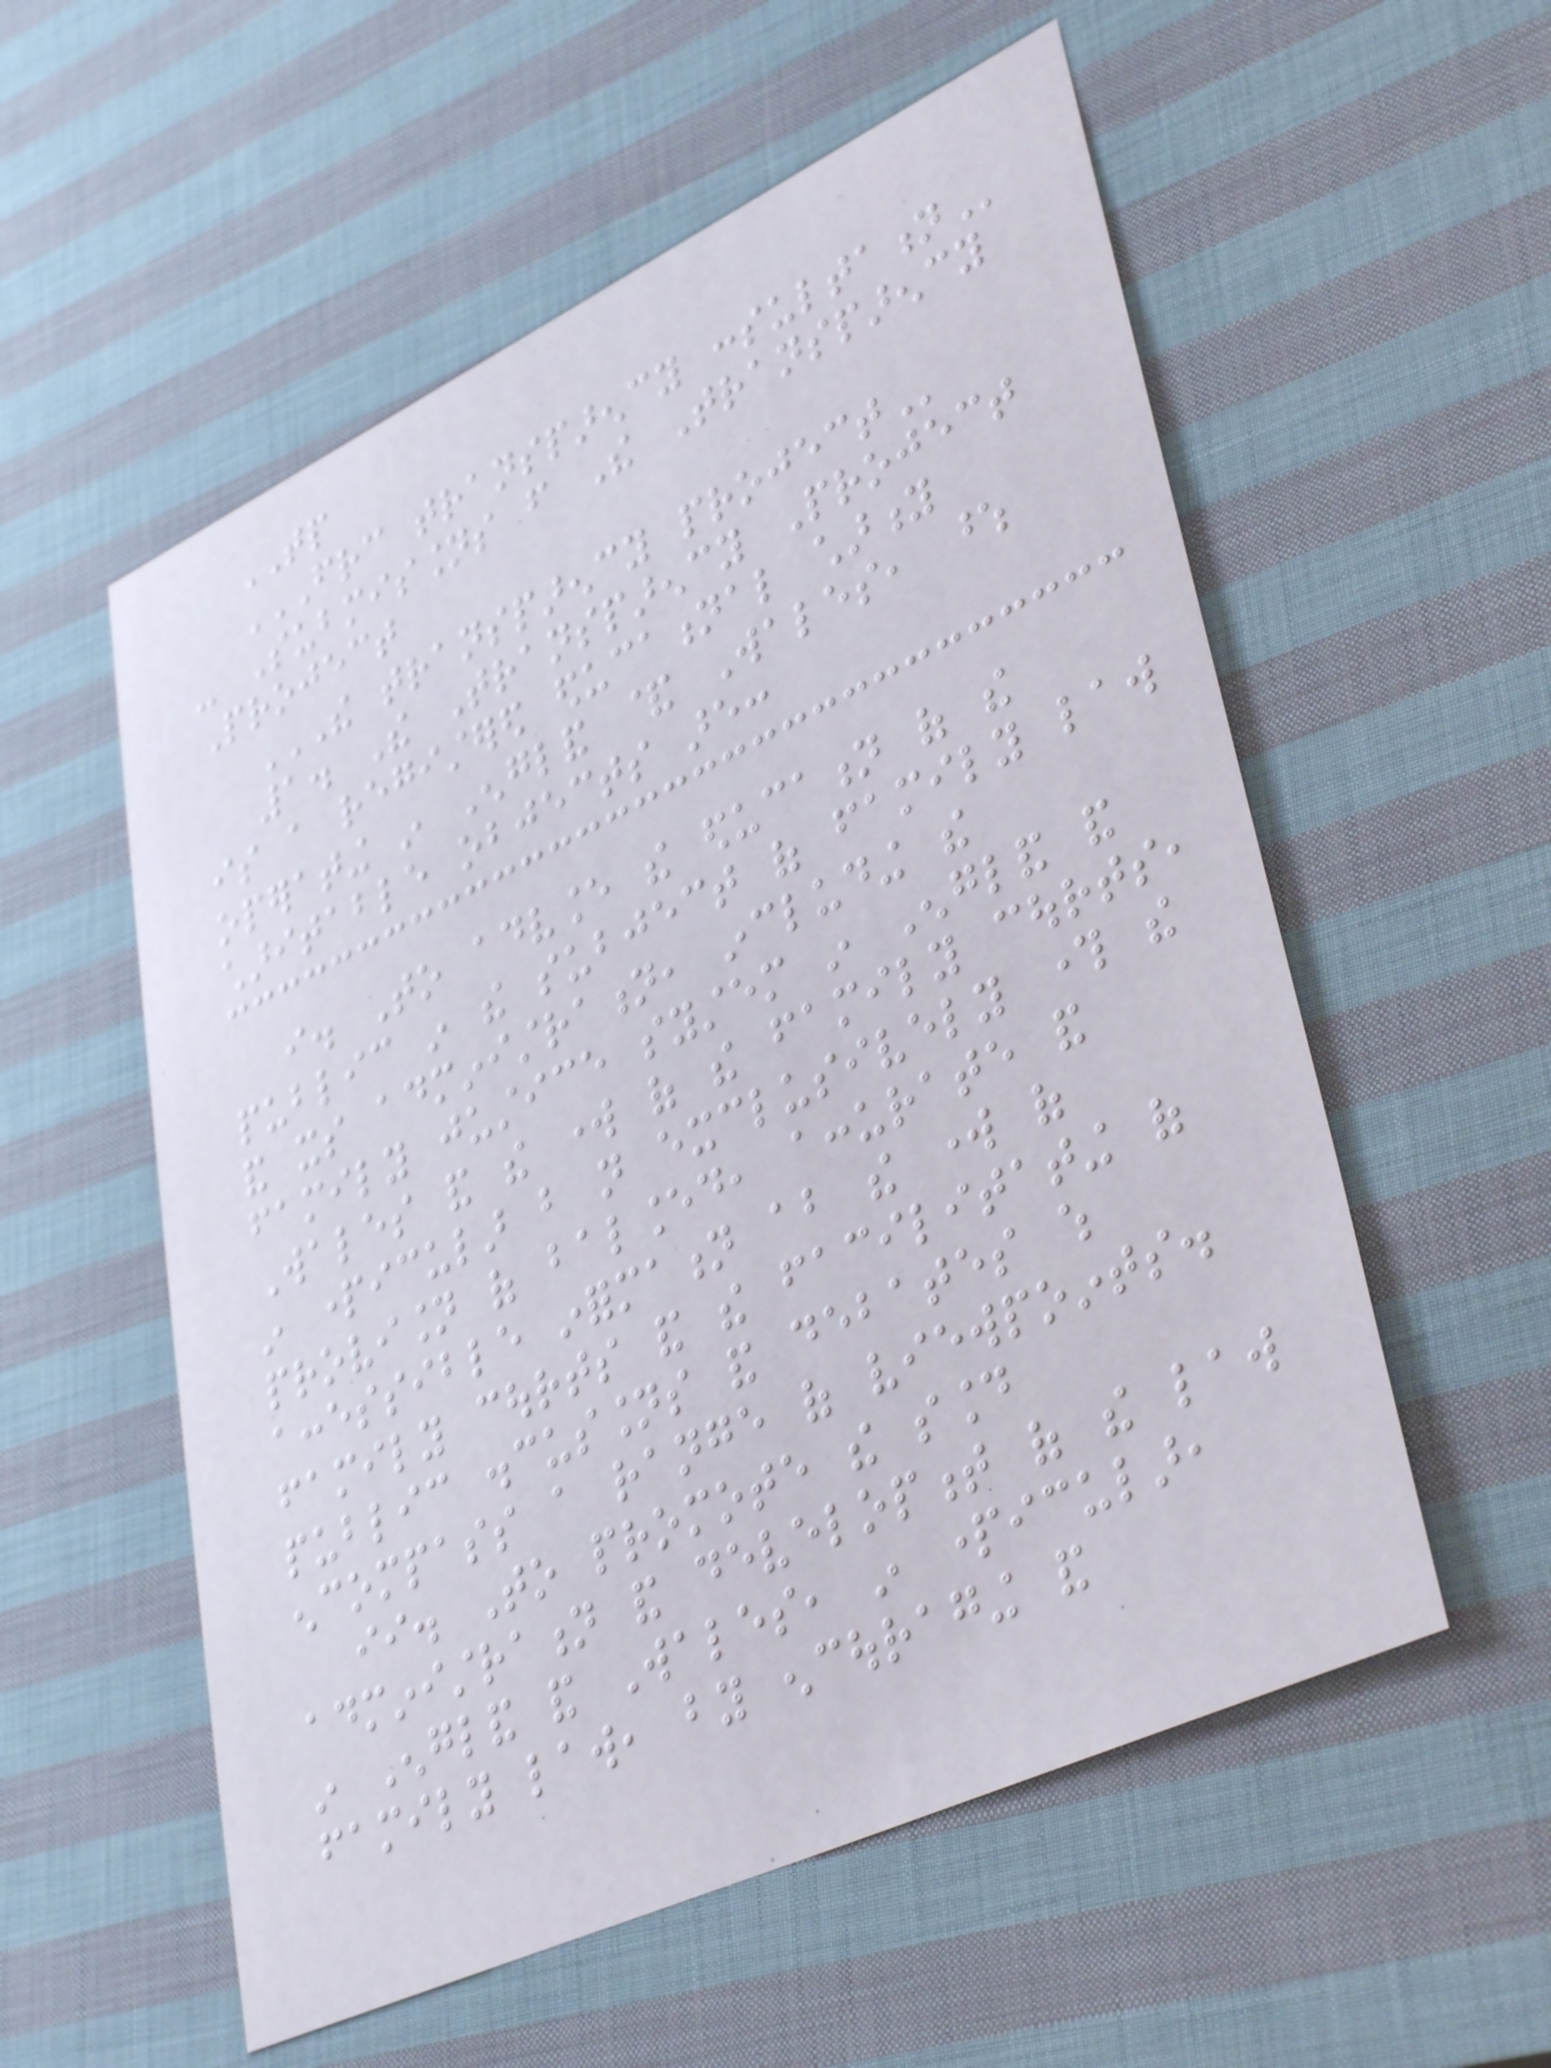TP
FRC TRANSPARENCY CONSULTATION
- Submissions from The Transparency
Project
THE TRANSPARENCY PROJECT
1. The Transparency Project
is a registered educational charity
operating in England & Wales, whose
charitable objects are:
i. To advance the education of the
public in the subject of family law
and its administration, including the
family justice system in England and
Wales and the work of the family courts,
in particular but not exclusively through the
provision of balanced, accurate and
accessible information about the work of
family courts and the facilitating of
public discussions and debates which
encompass a range of viewpoints.
ii. To promote the sound
administration and development of the law
in England and Wales, in particular,
family law, by encouraging and
